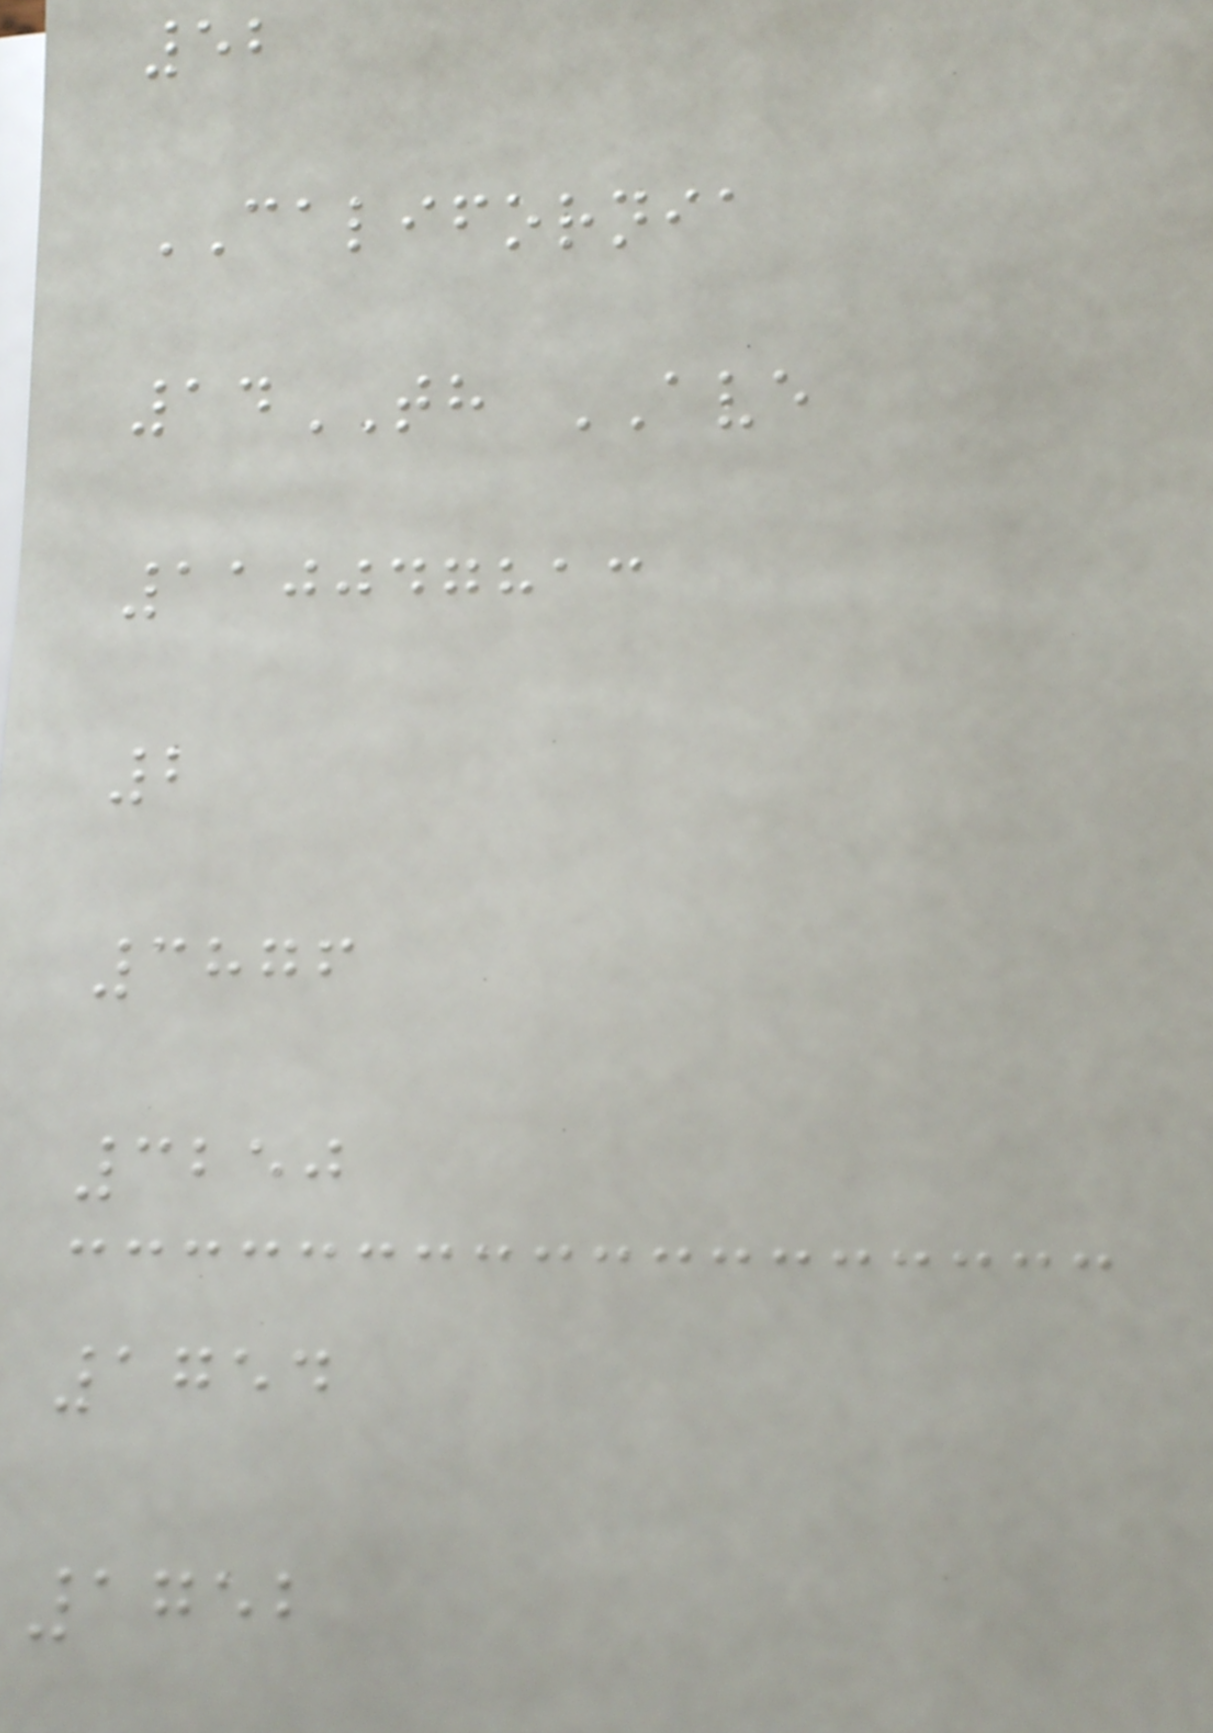52
CALIFORNIA
14TH AVE
110047813
2
3876
3250
1754
1752
